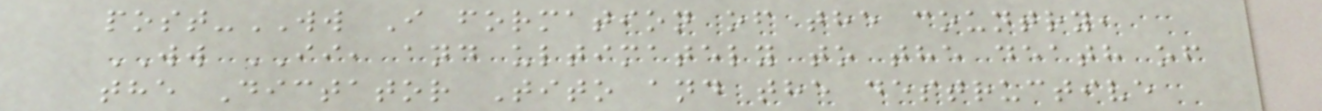post-WW I formation of the country,
WW II, and ultimately to the death of
the Dictator Tito and the destructive
